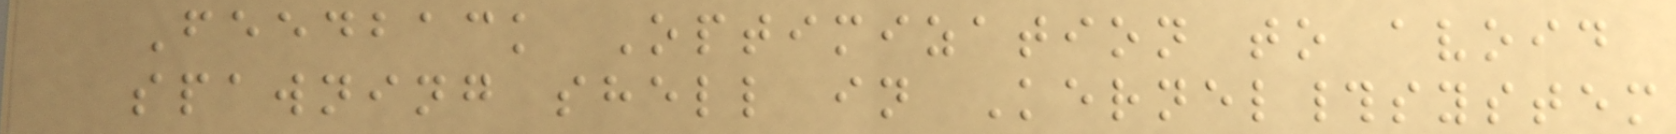Feedback Optimization to avoid
spawning shell in Kernel#system
